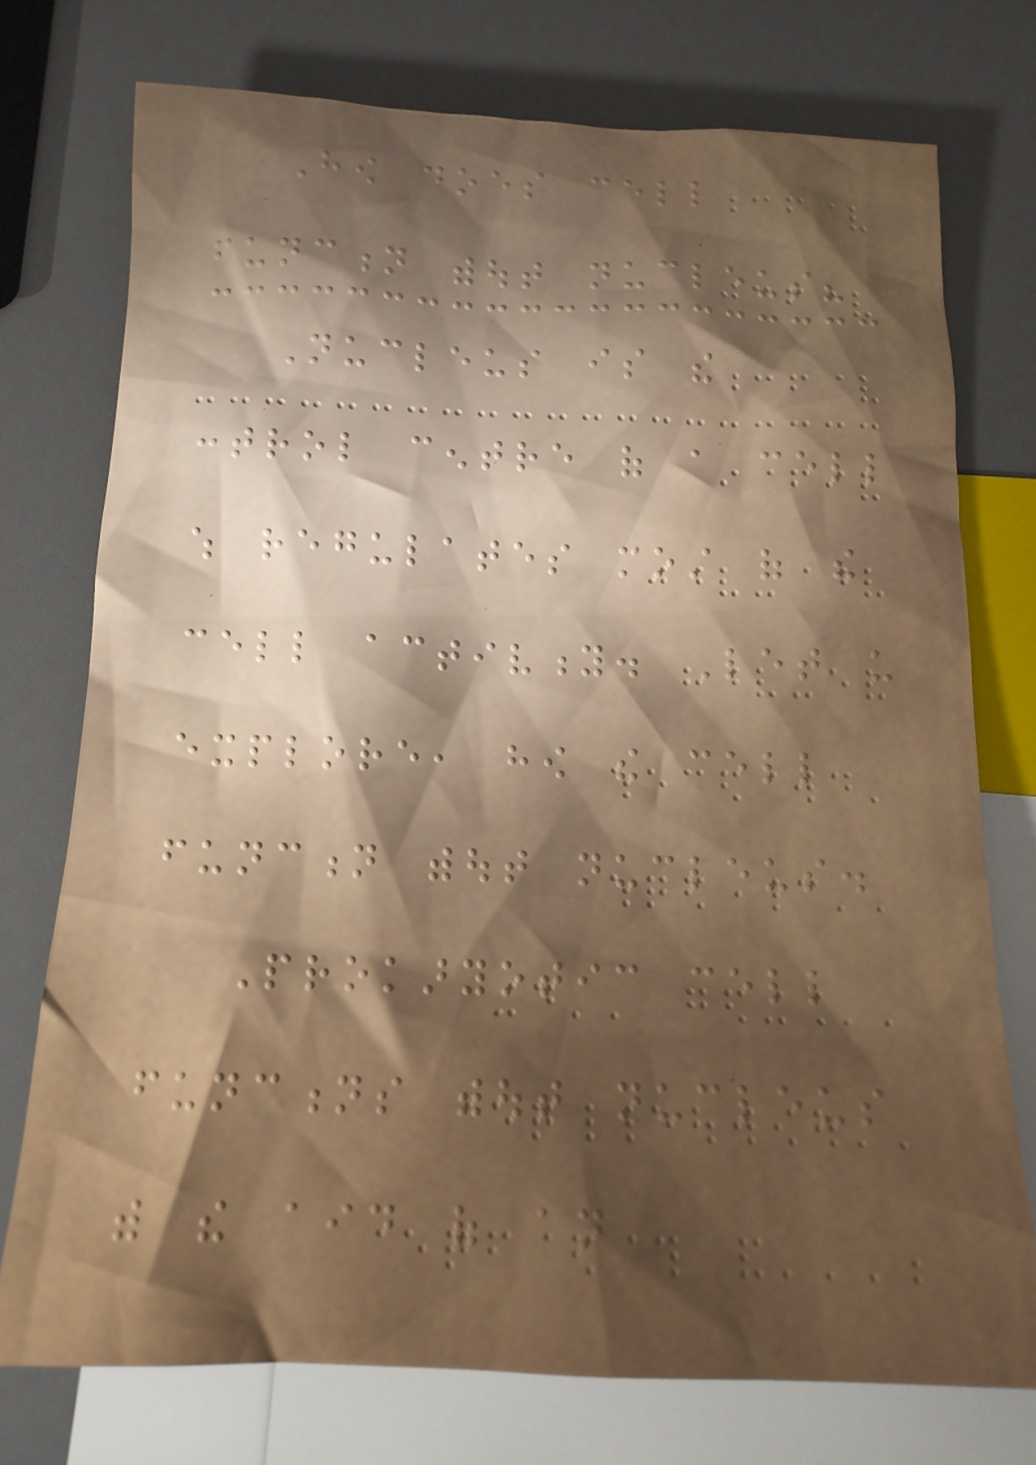How does cell
function without nucleus?
Nucleus is the
control centre of a cell
which regulates most of the
cell activity. Let us
explore, how the cell
function without nucleus.
Prokaryotic cell
functions without nucleus
with the aid of an
